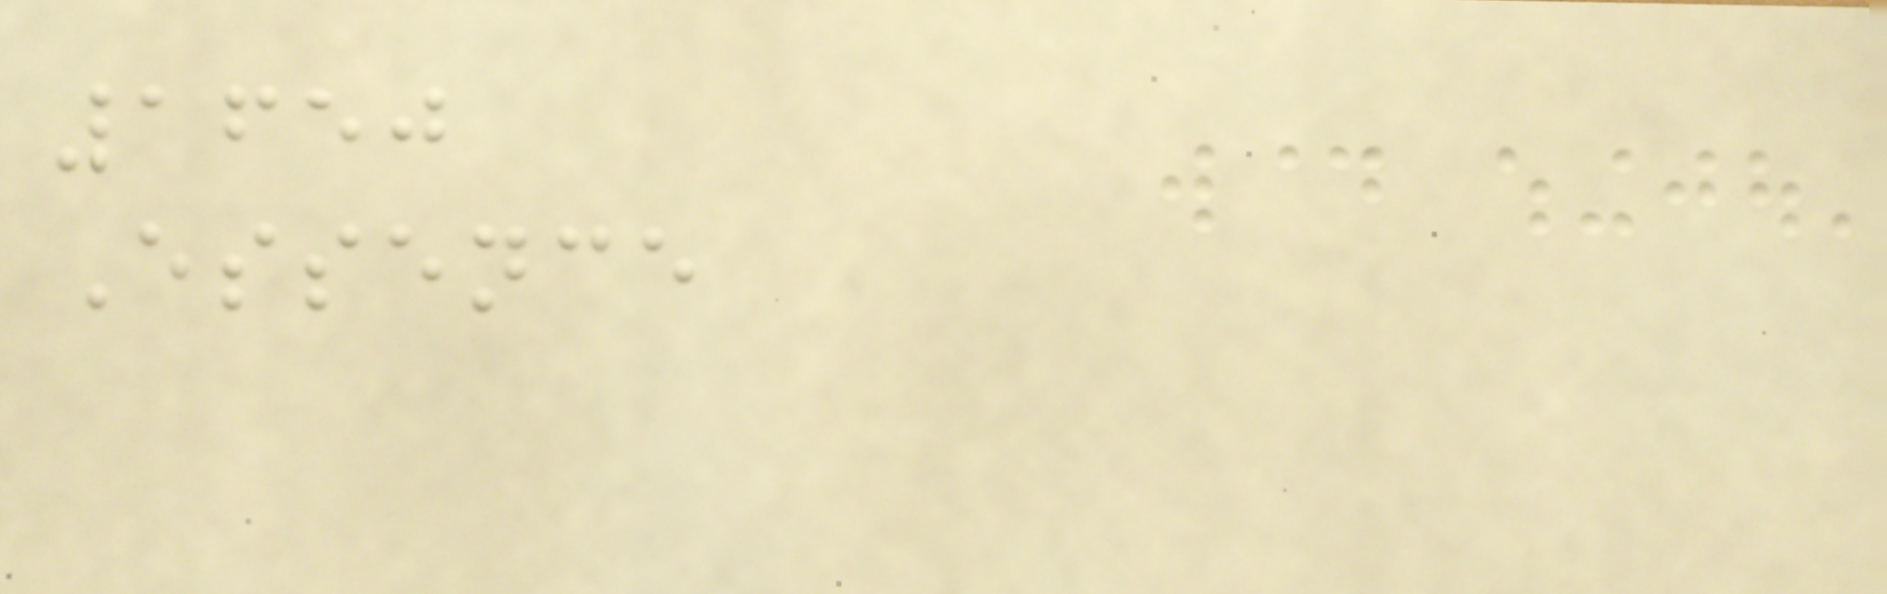1650
Essence
